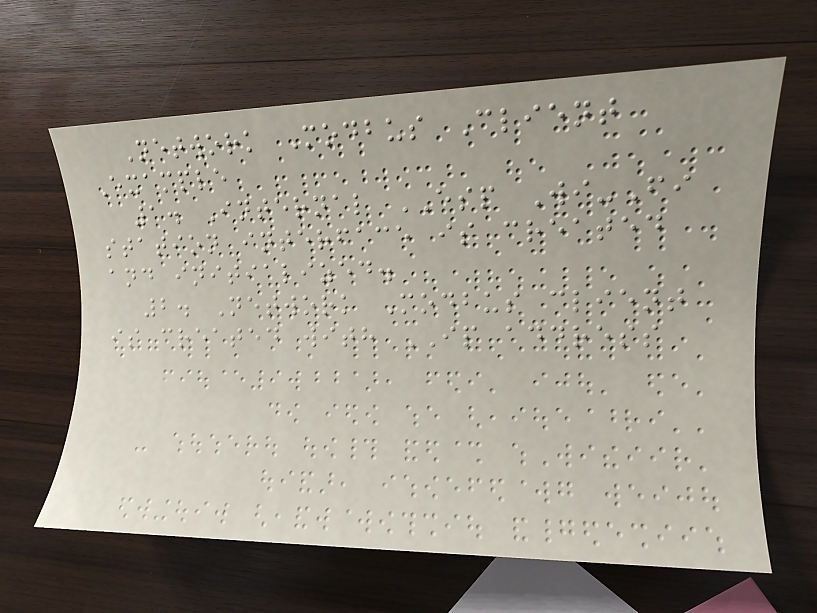Network Modbus Client
Example
1. Internal ESP Wi-Fi
station interface is created
and initialized.
2. Network Modbus client
is created with IP address
